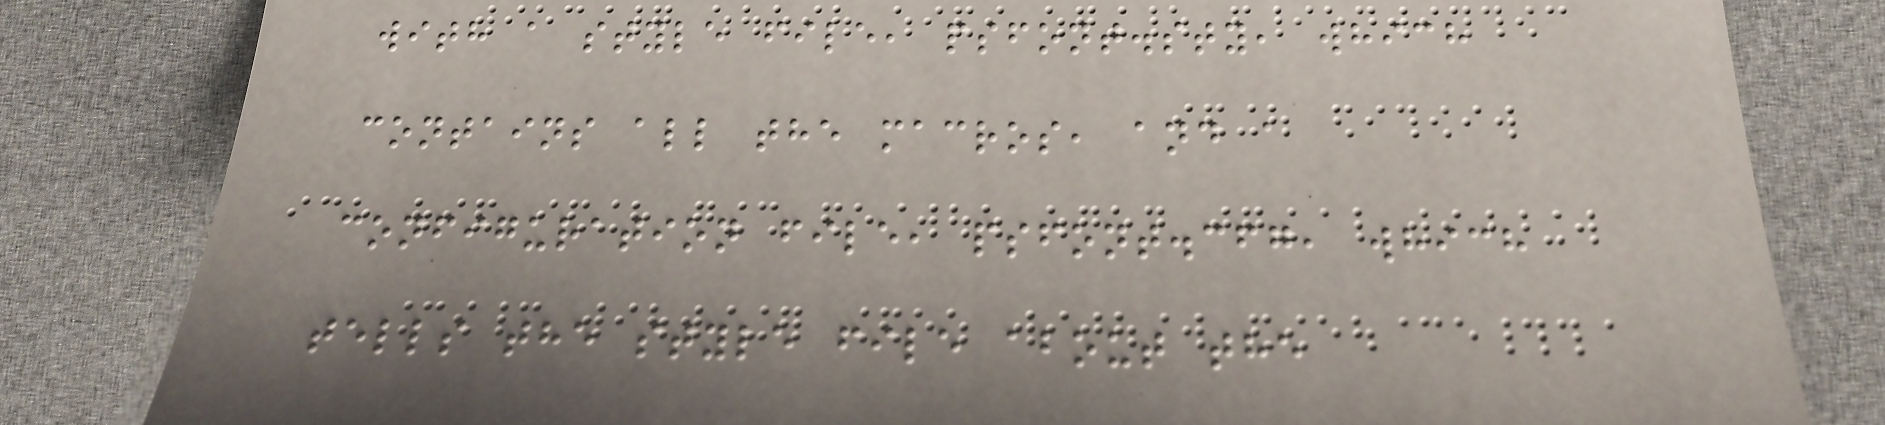with a style file, psfont.sty, which
contains all the macros, and a
configuration file, psfont.cfg, which
tells the style file about the
